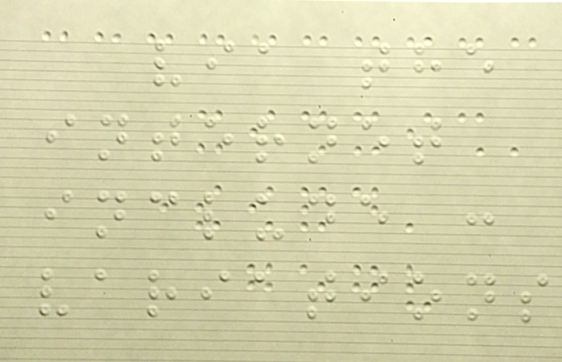via the
internet
include :
variations
